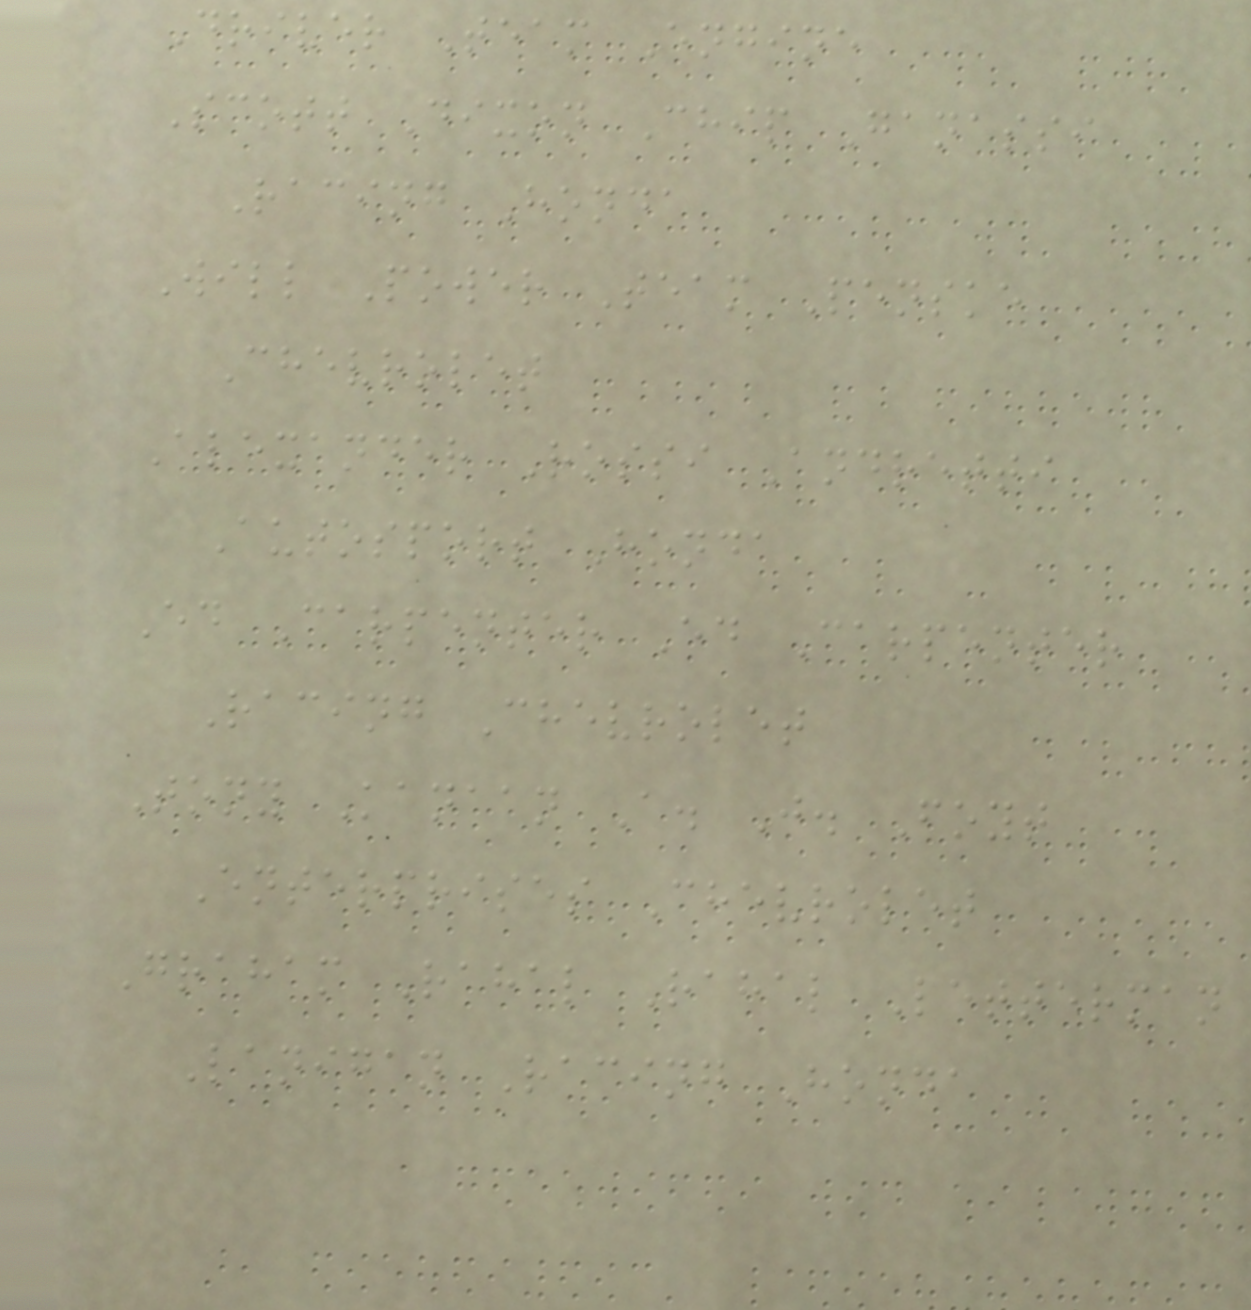Driver Team Engine
Scott Dixon Chip Ganassi
Racing Honda
Will Power Team Penske
Chevrolet
Alexander Rossi Andretti
Autosport Honda
Ed Carpenter Ed Carpenter
Racing Chevrolet
Tony Kanaan A. J. Foyt
Enterprises Chevrolet
Graham Rahal Rahal Letterman
Lanigan Racing Honda
